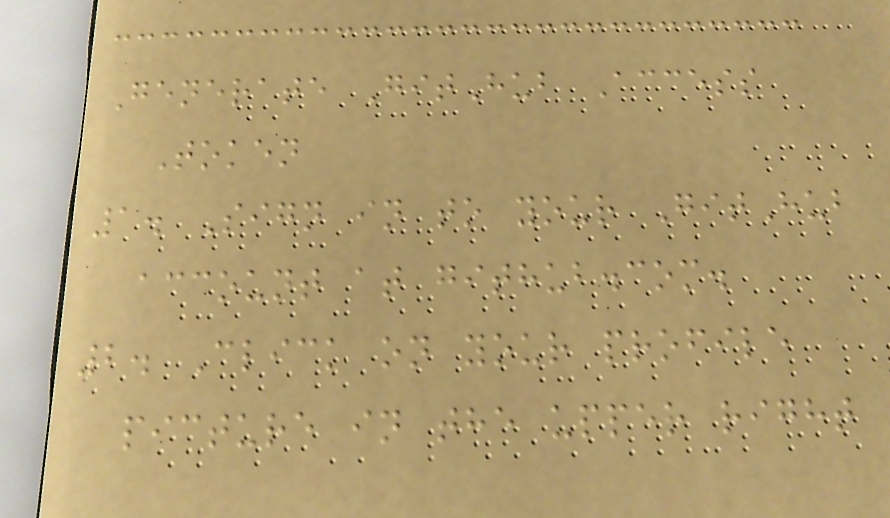Generate GitHub Access
Token
1. Sign in to your GitHub
account at github.com.
2. Click on your profile
picture in the upper right
